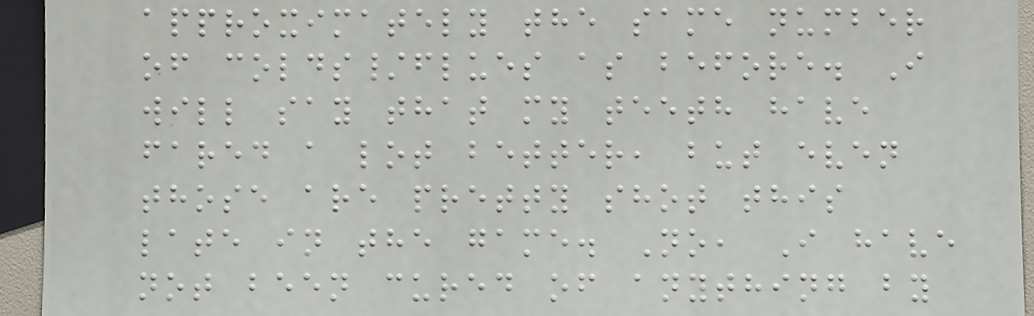approximately the same number
of colds/flues as before. I
will say that my teeth have
fared a lot better, but even
those are pretty shot this
late in the game. No, I have
not been cured of anything by
